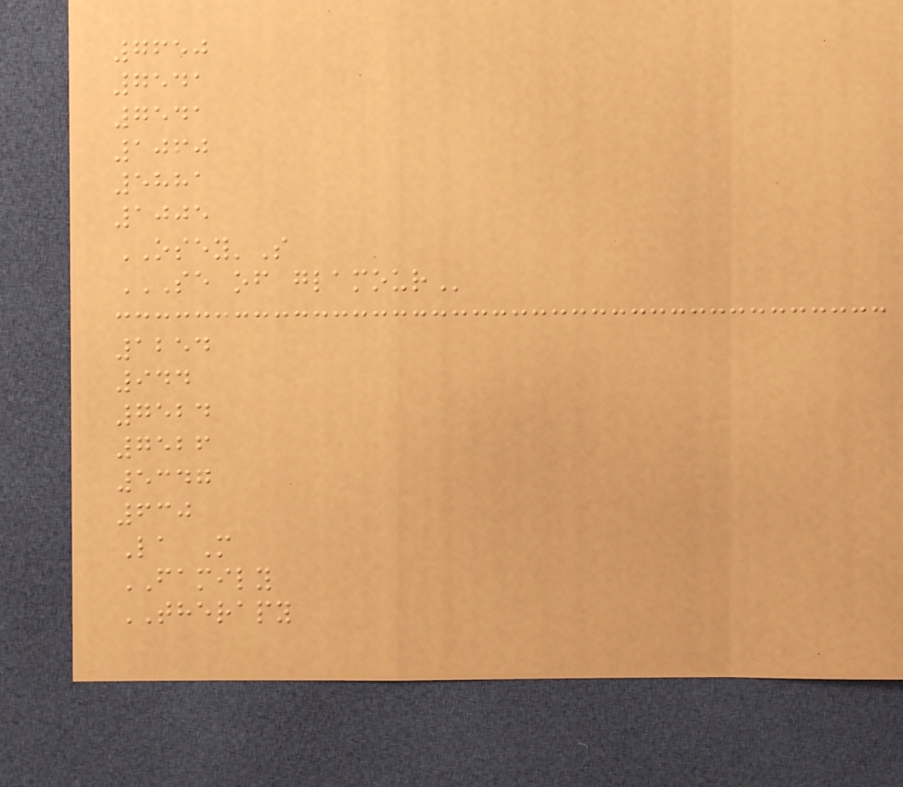7650
7541
7541
1060
5881
1005
OSEY'S
SE OF GLAMOUR
1254
944
7524
7526
5347
630
La M
FAMILY
THERAPY
